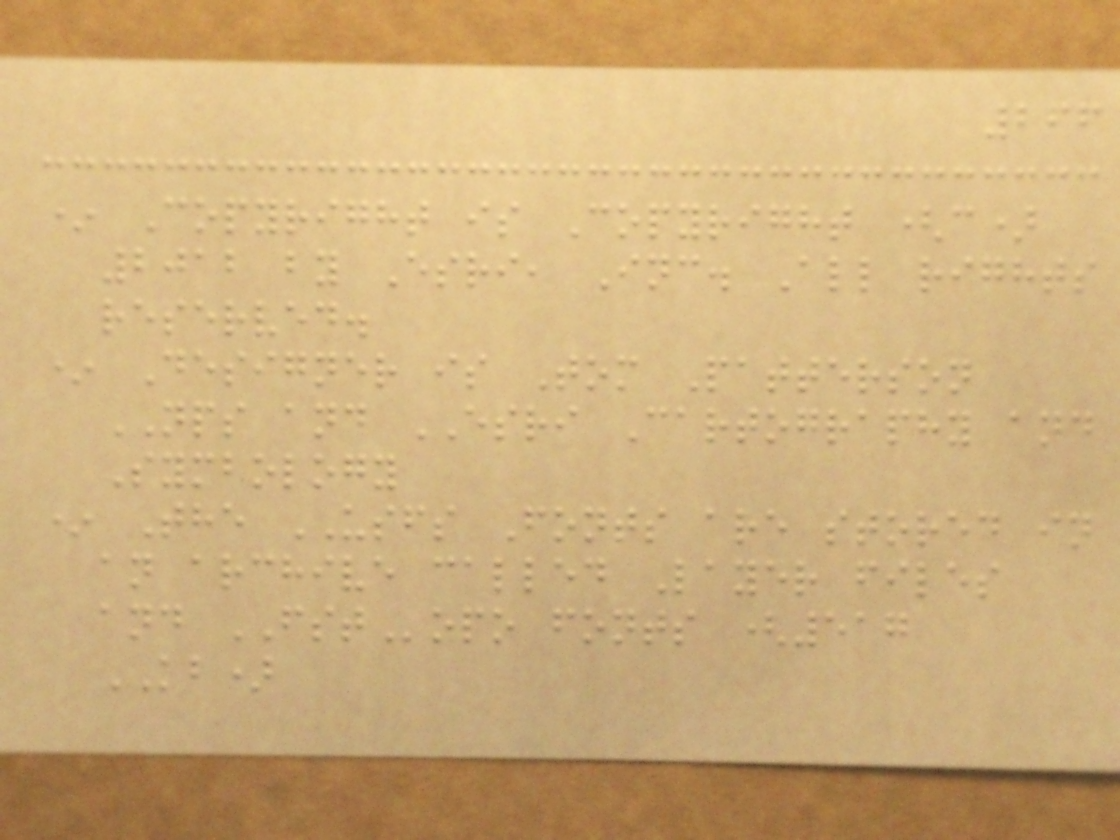266
* Copyright is Copyright (c)
2012 by Esri, Inc. All rights
reserved.
* Designer is Tom Patterson
NPS and ESRI Cartography and
Symbology
* The USFS Fonts are stored in
an archive called Layer files
and FSTopo fonts (517
KB)
